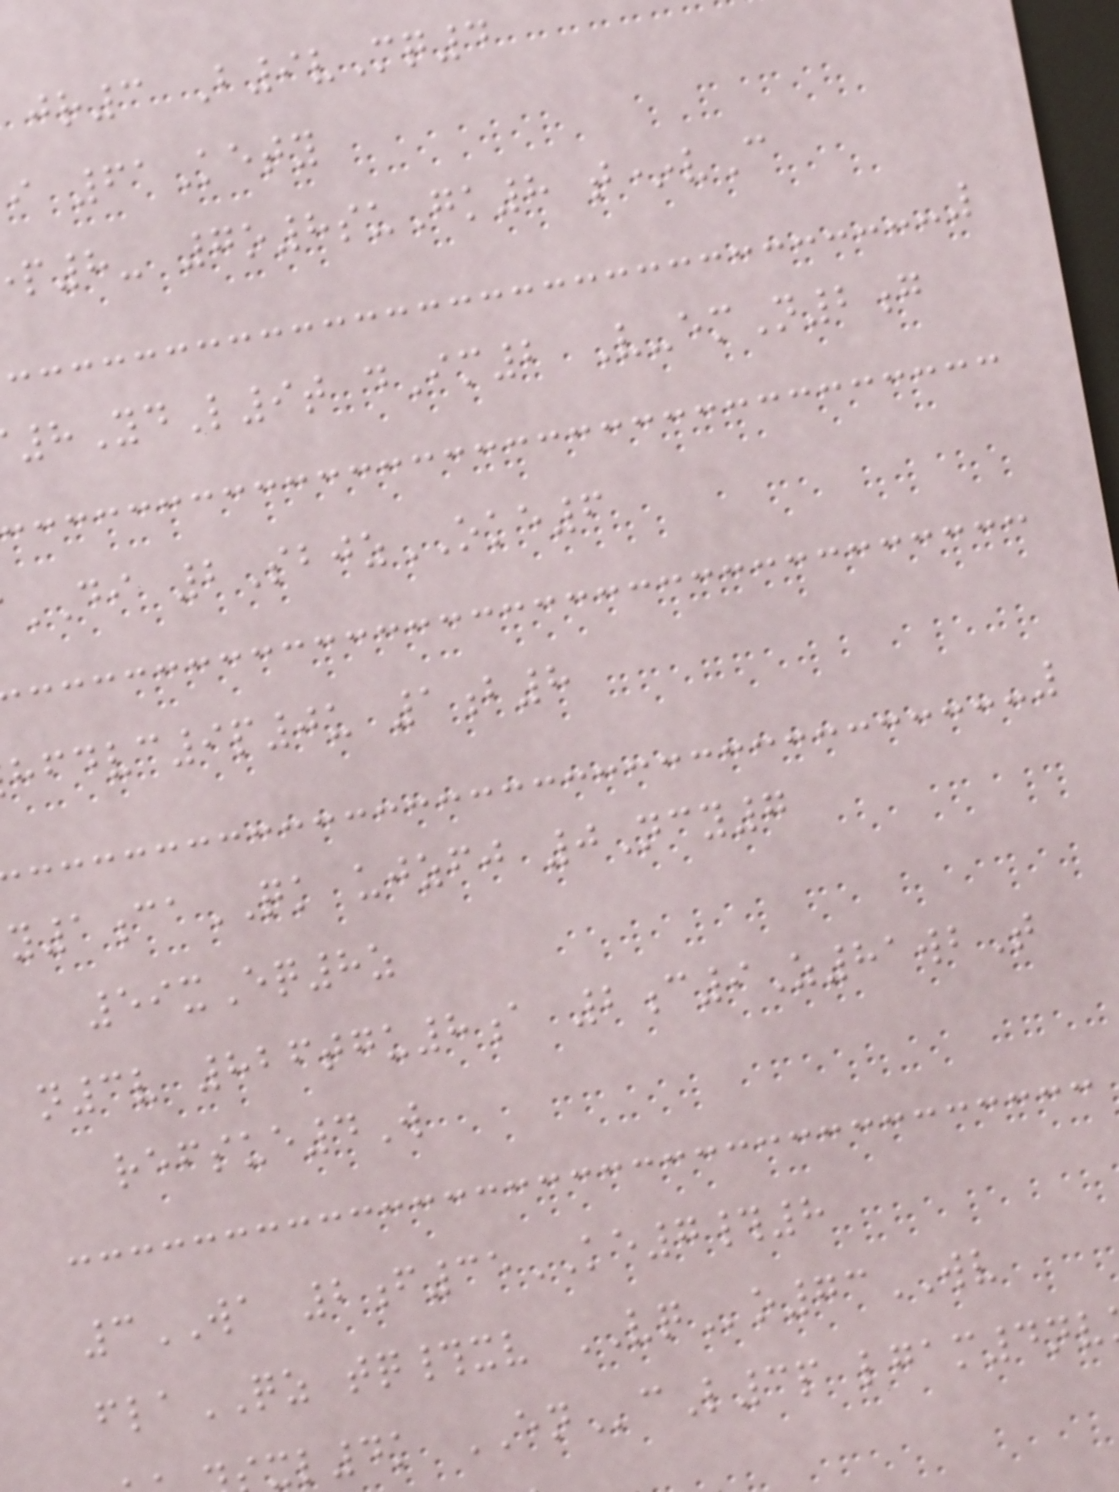jr3 B9vMq4
i 61Kety
p8- 7o8suGk8 t*vC
8YdL9t dIm2 V-emN2g
DI 2SbjzOKE6
vc9p0u 1b8
y1caQK ujzfj 0Ncy7
59xEq8z
n3v 826tgu8a 2c9Z81wbT
refsue4W
3WA 2f35KE7#8
flaQZ tq#xv VQo73WV
xl4k ENcL3p lgam4nv
